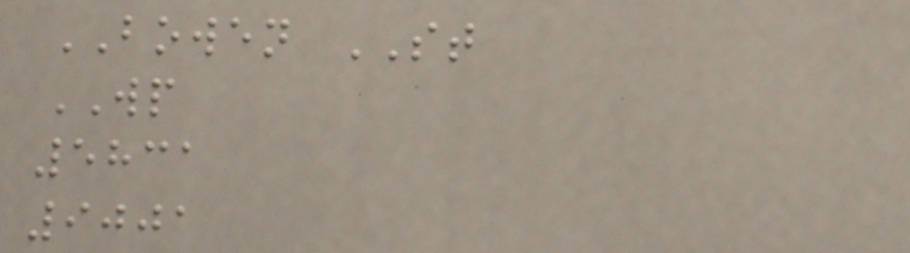BOWEN ST
WP
5831
9001
